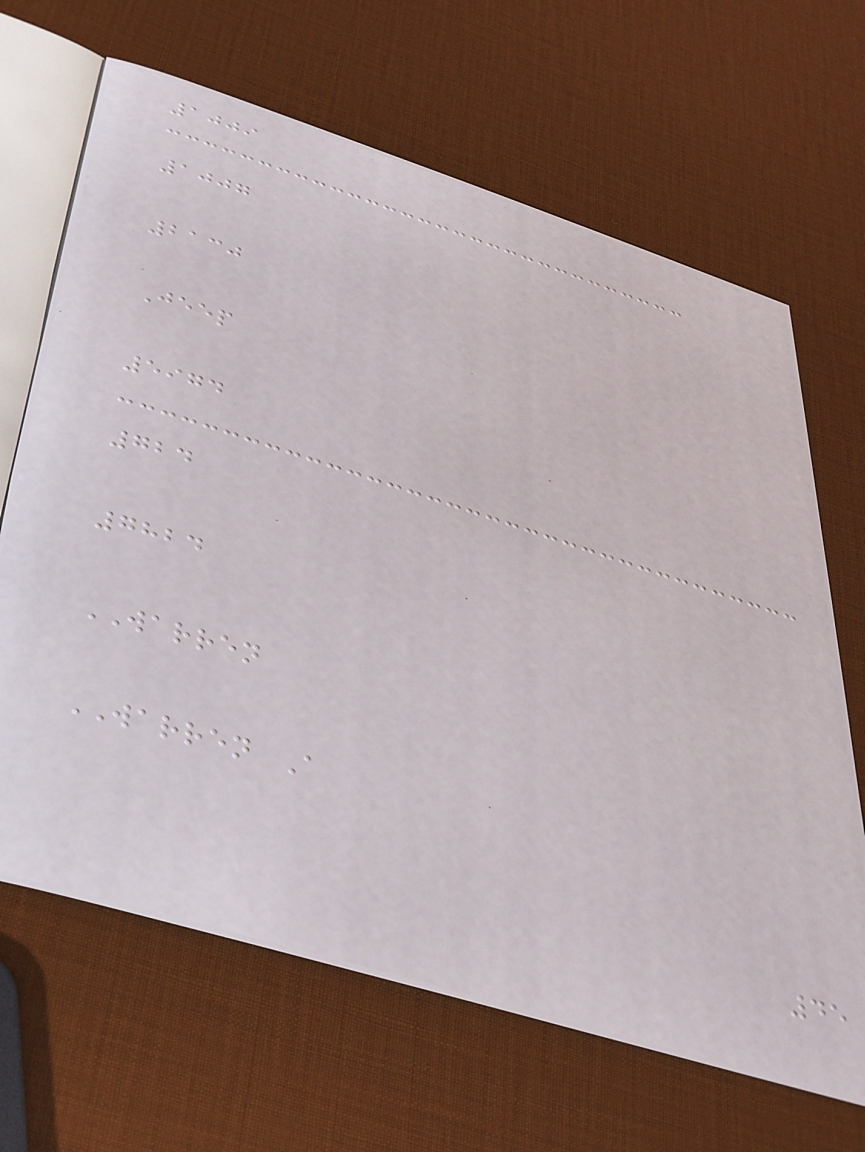1009
1007
2130
Jeep
5974
724
7824
WARREN
WARREN A
45
